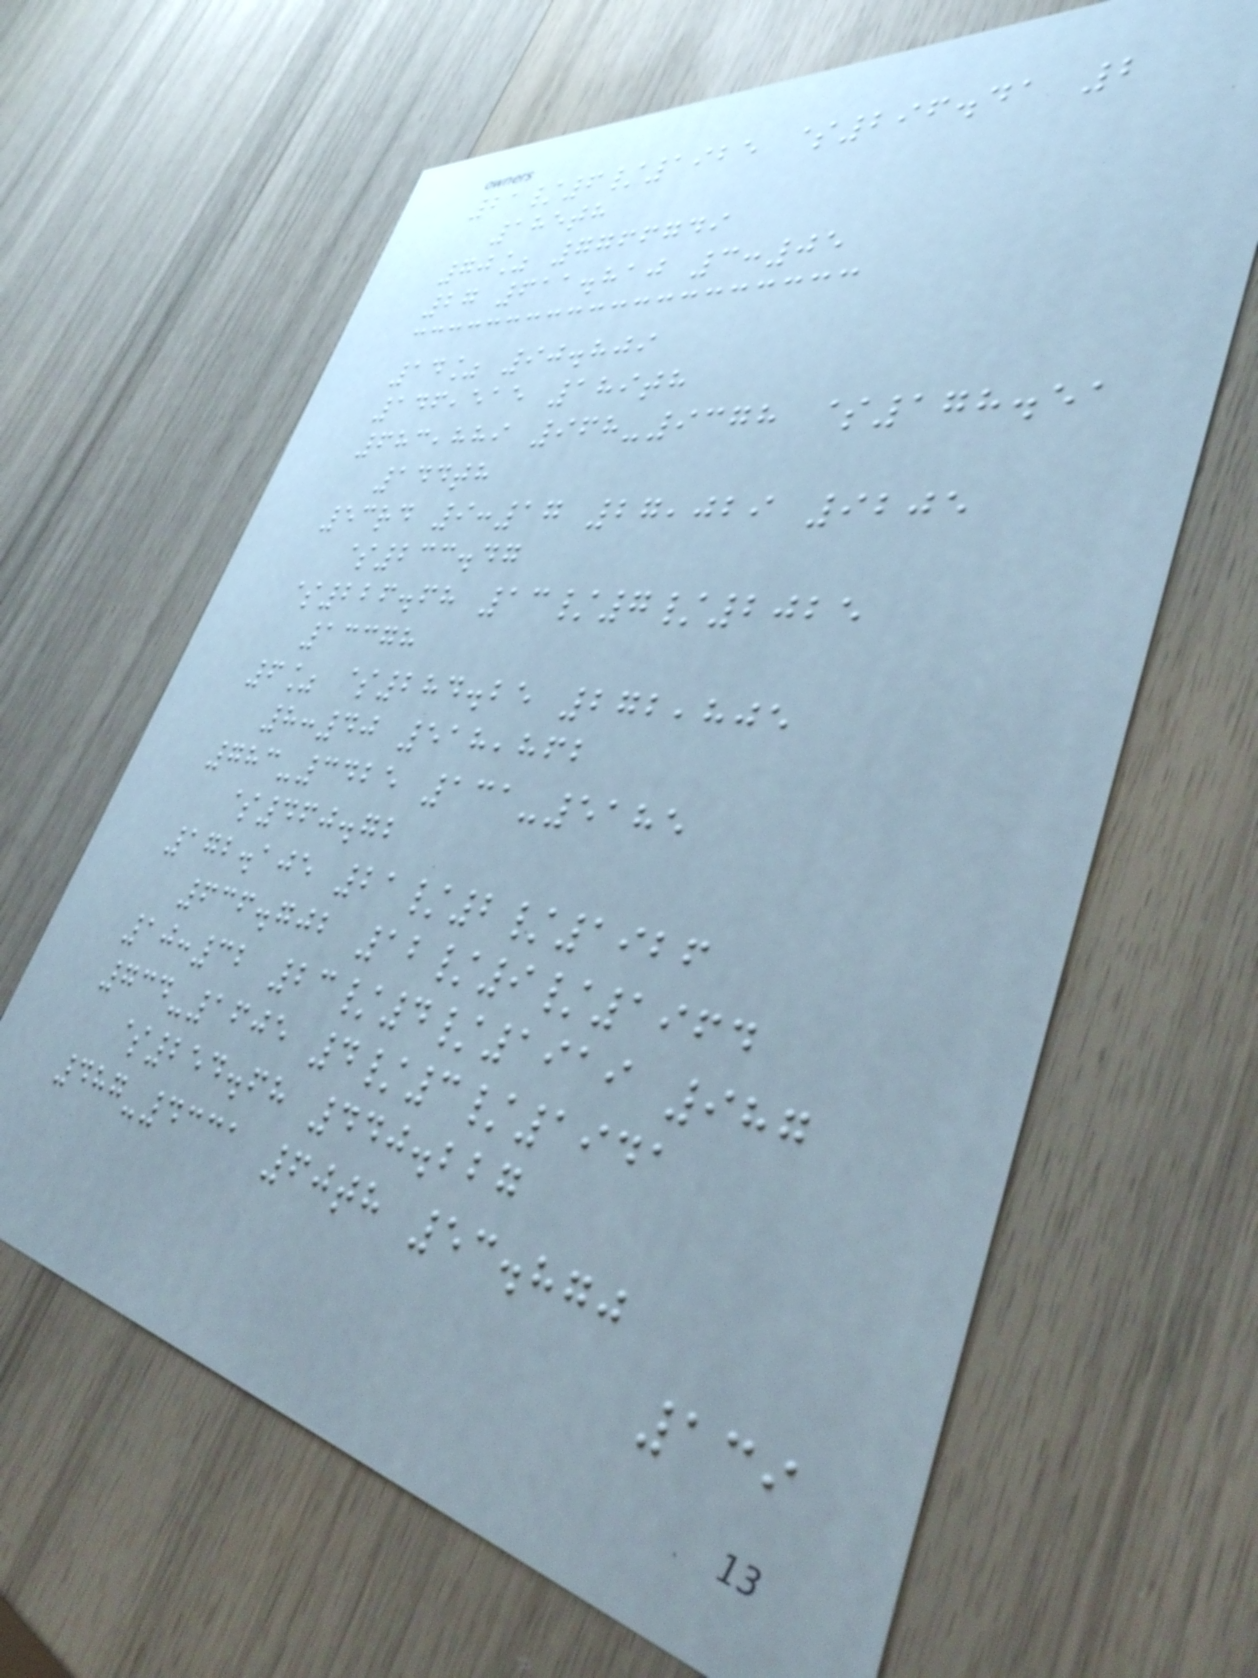21/6/1925 $296.41 2
185th
70% 7766749
27 611.810 3:05
14% 90.809
146,515 189th
683,889 968-9378 $178.51
144th
53rd 9:17 27,029 9205
$233.47
$226.68 13/7/2025
13378
6% $284.25 272,805
8:40 518,862
783-3425 131-5185
$460.72
172.105 21/2/1926
636.702 12/9/1964
10:32 23/4/1919 987
734-1605 4/3/1941
$254.68 440.227
487-4331 60th 53.870
139
